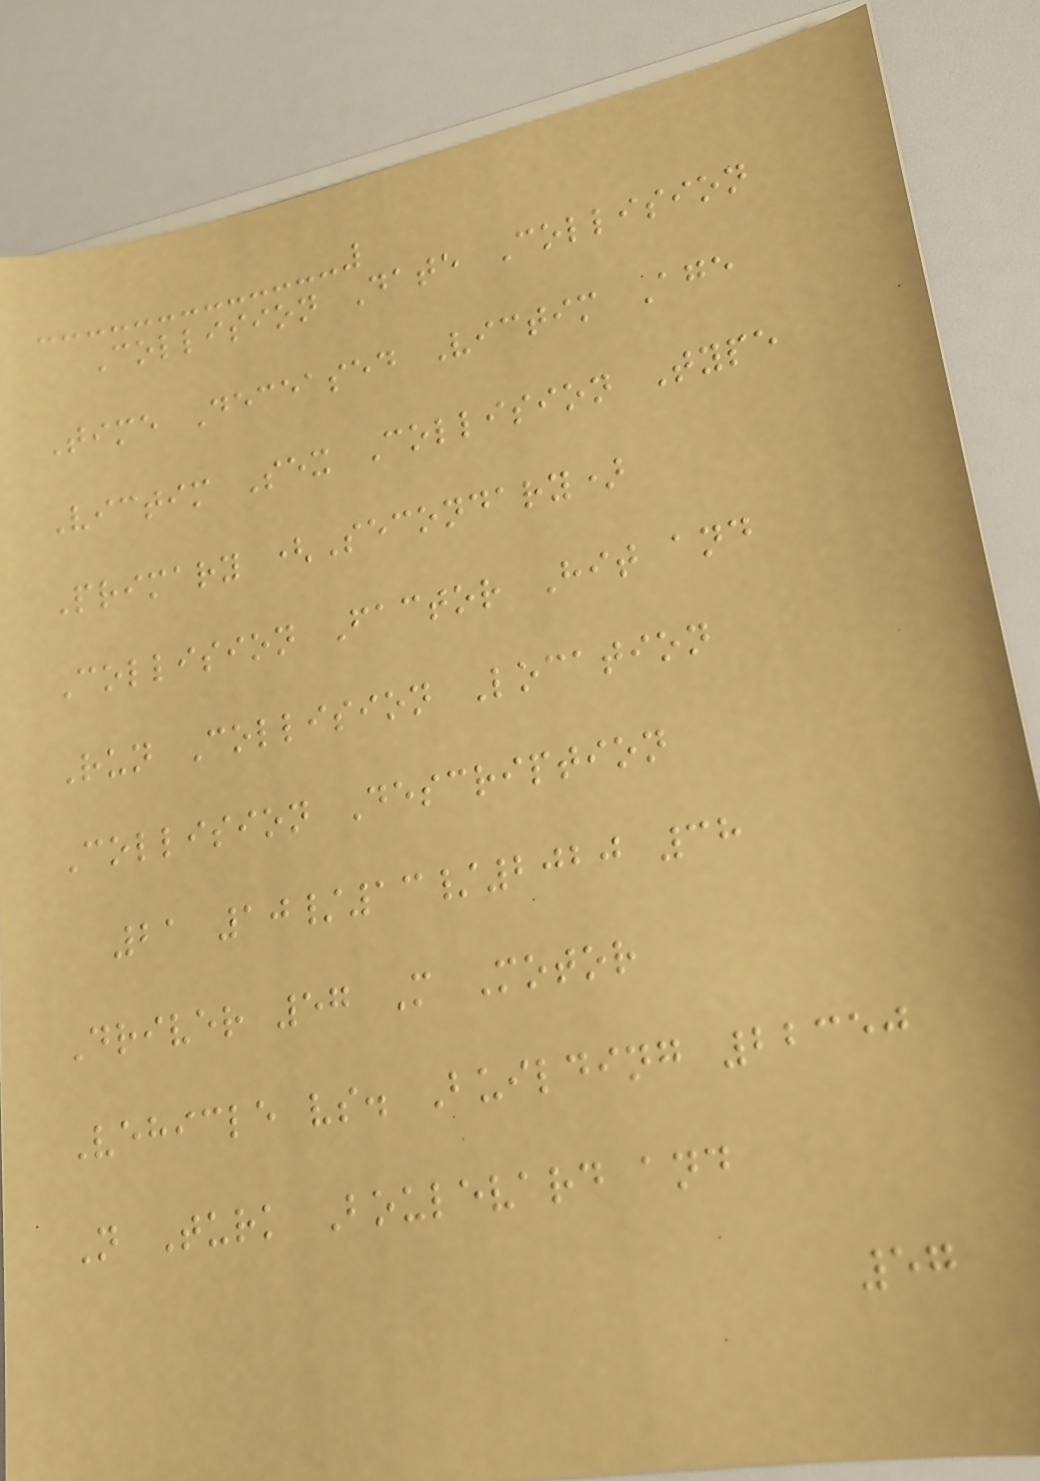Collision Date Collision
Time Deceased Victim Age
Victim Sex Collision Type
Primary (Secondary)
Collision Factor Hit and
Run Collision Location
Collision Description
21 10/13/2020 38
Driver 57 M Motor
Vehicle vs. Building 22350
N Turk Boulevard and
57
